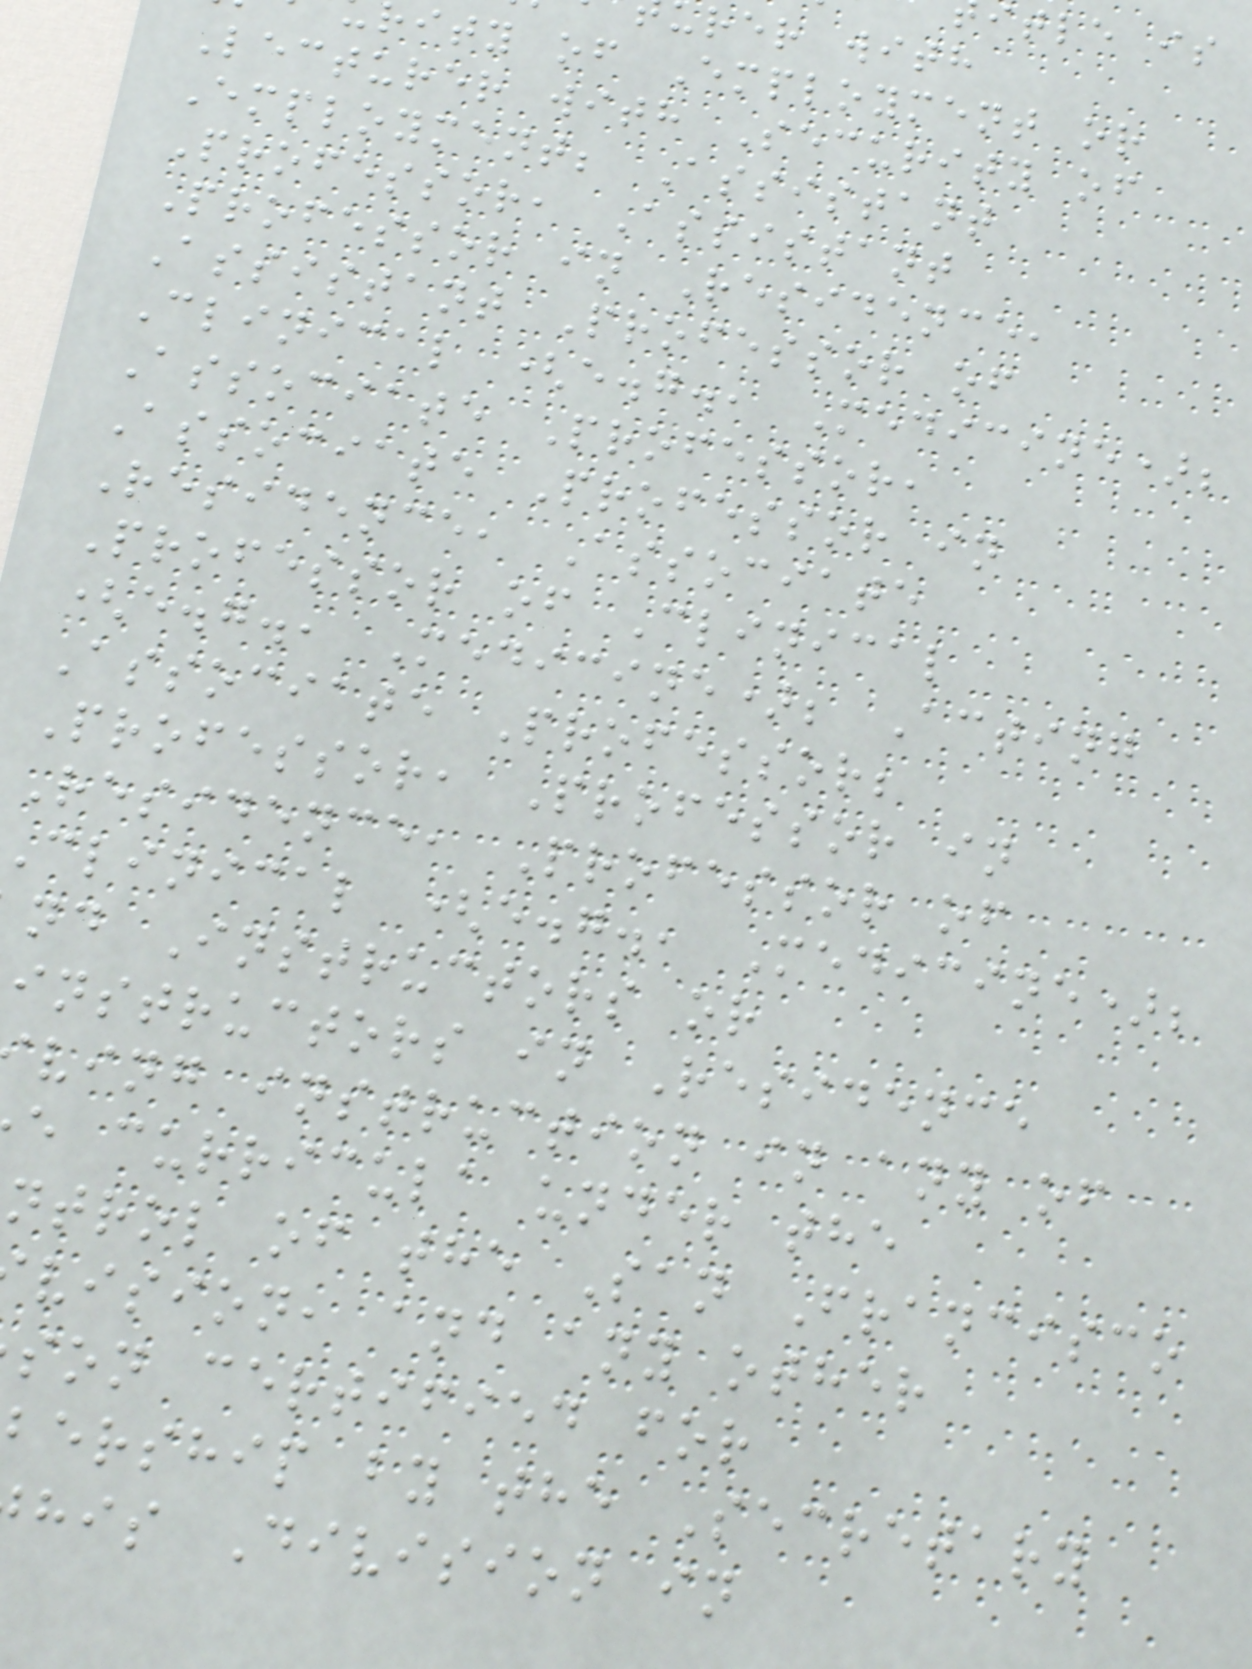itle is
rer with
ity of Employment or
Lecturer with Security of
Employment; Assistant
Professor, Assistant
Professor in Residence,
Assistant Professor of
Clinical (e.g., Medicine);
Associate Professor,
Associate Professor in
Residence, Associate
Professor of Clinical
(e.g., Medicine); Acting
Associate Professor;
Professor, Professor in
Residence, Professor of
clinical (e.g., Medicine);
nd Instructors or
instructors in Residence
ving instruction in any of
e curricula under the
ntrol of the San Francisco
vision, and any other
son certified for
bership by the Secretary
his Division in
